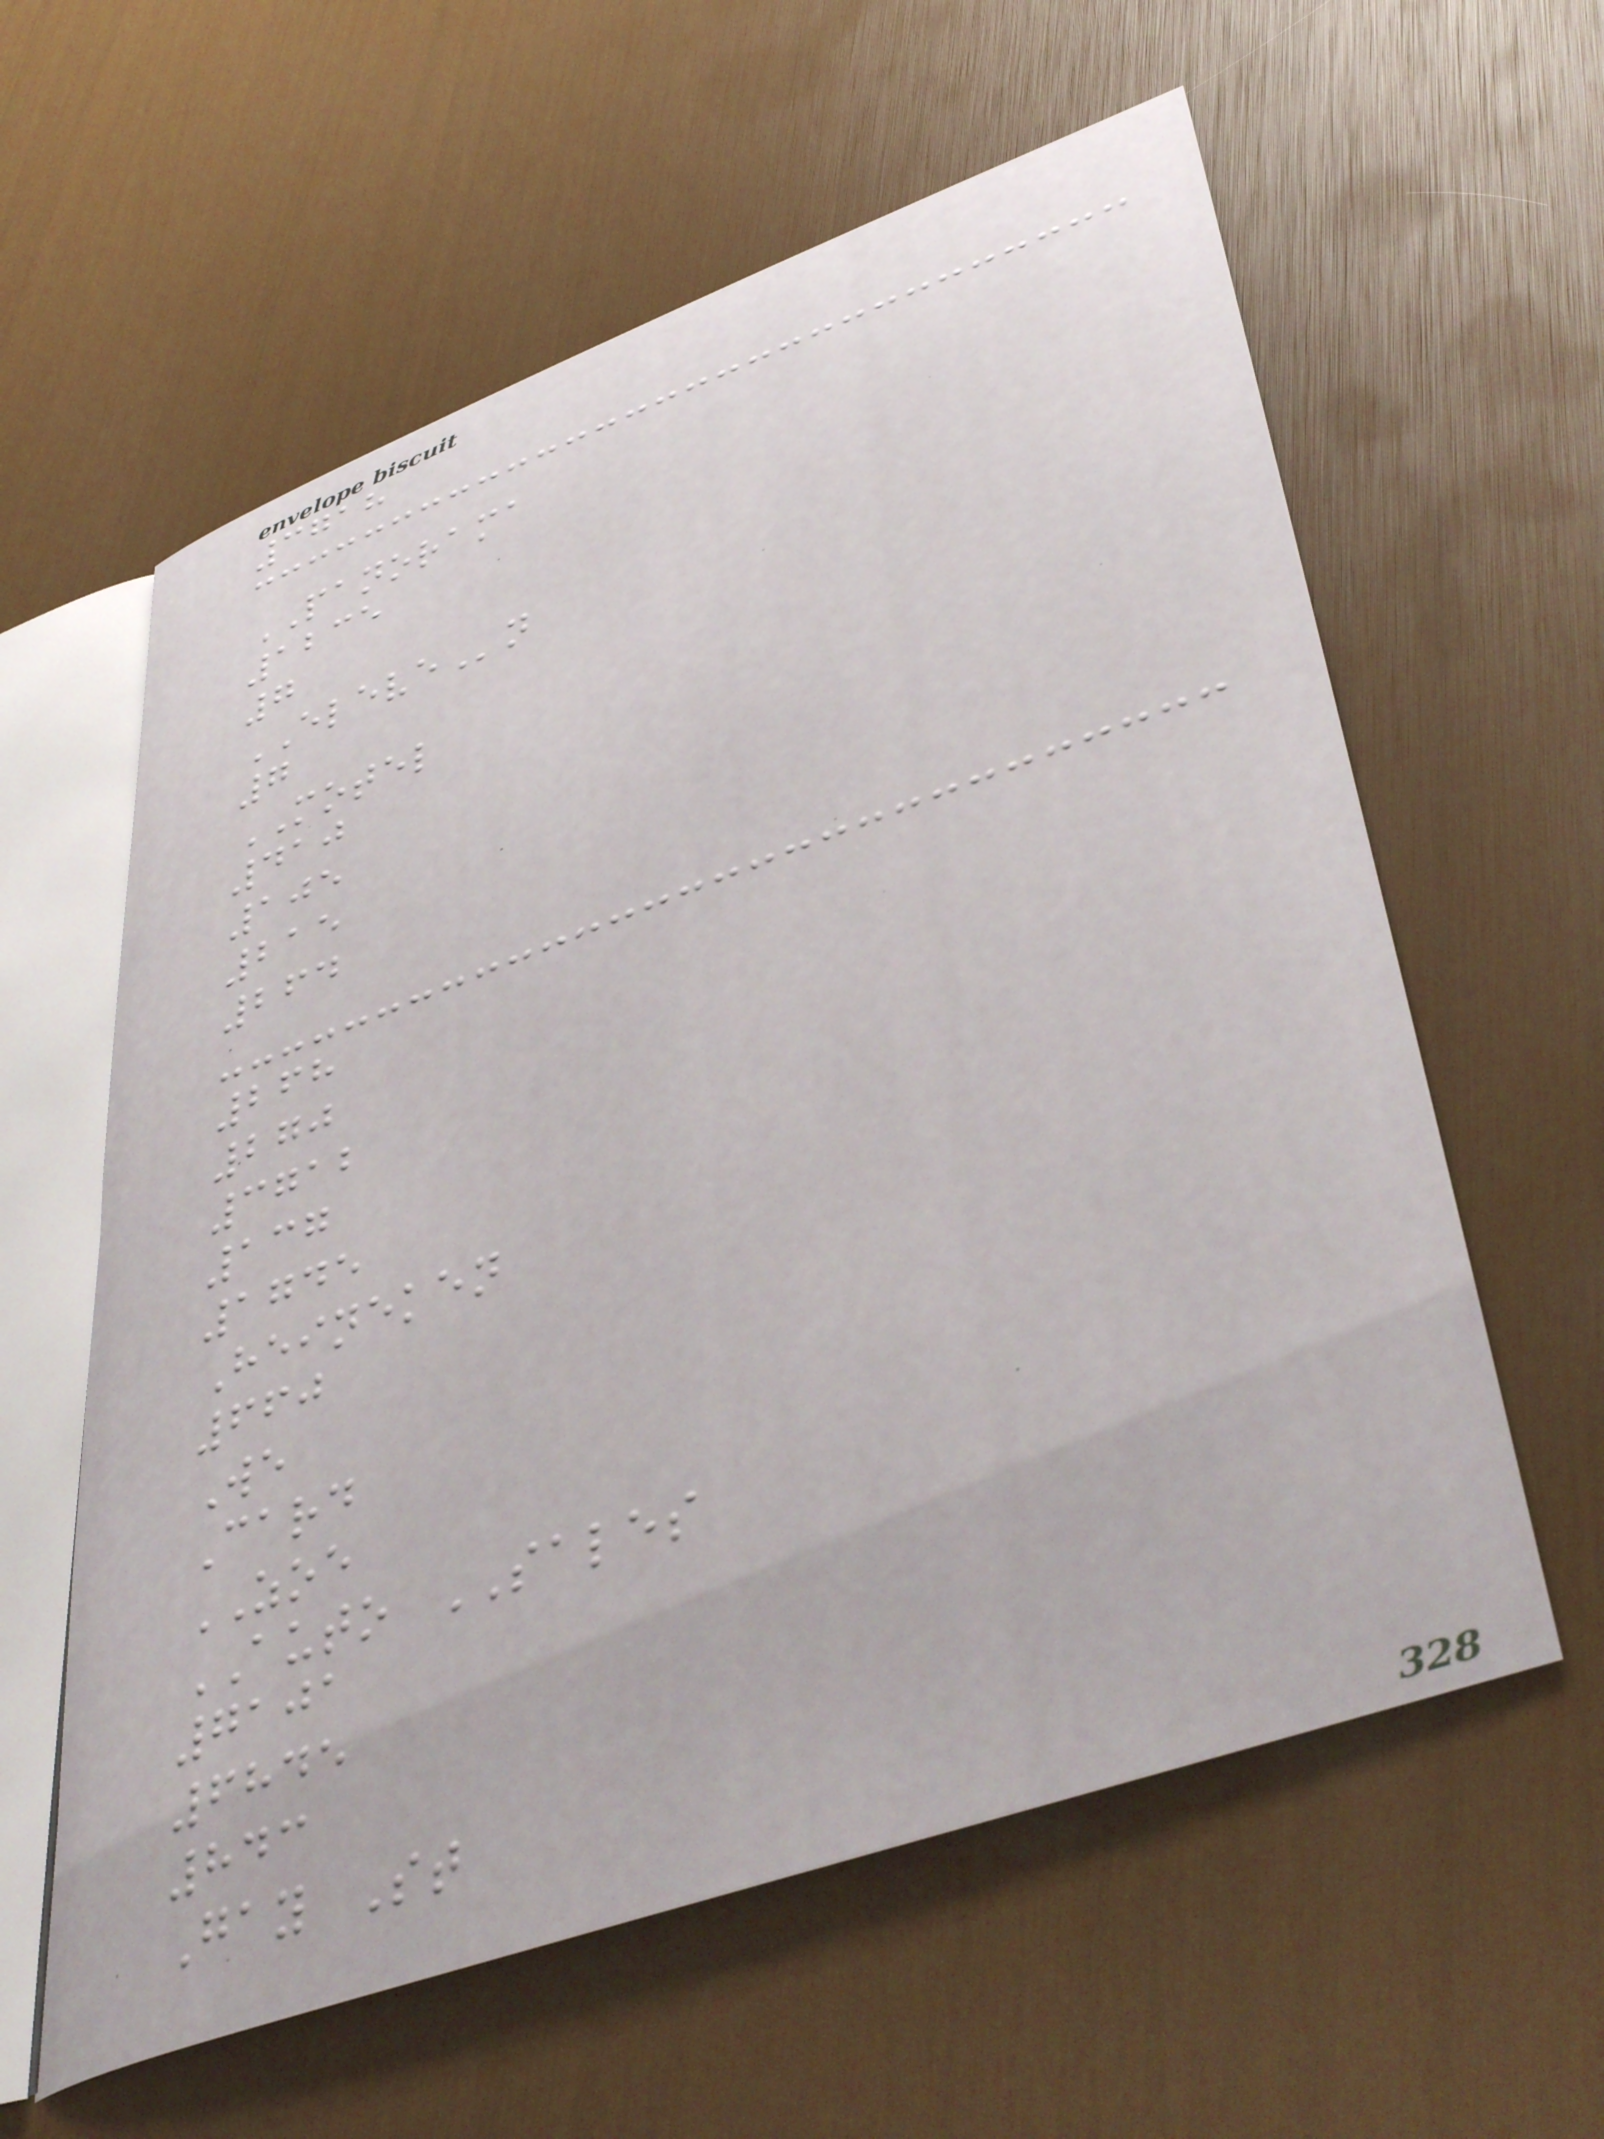3718
PANORAMA
1235
7
ELEVEn
7
MOTEL
410
105
215
264
268
270
3712
137
1745
Heineken
660
We
Card
ZOE
AUTO SALES
7101
6845
843
Gay St
